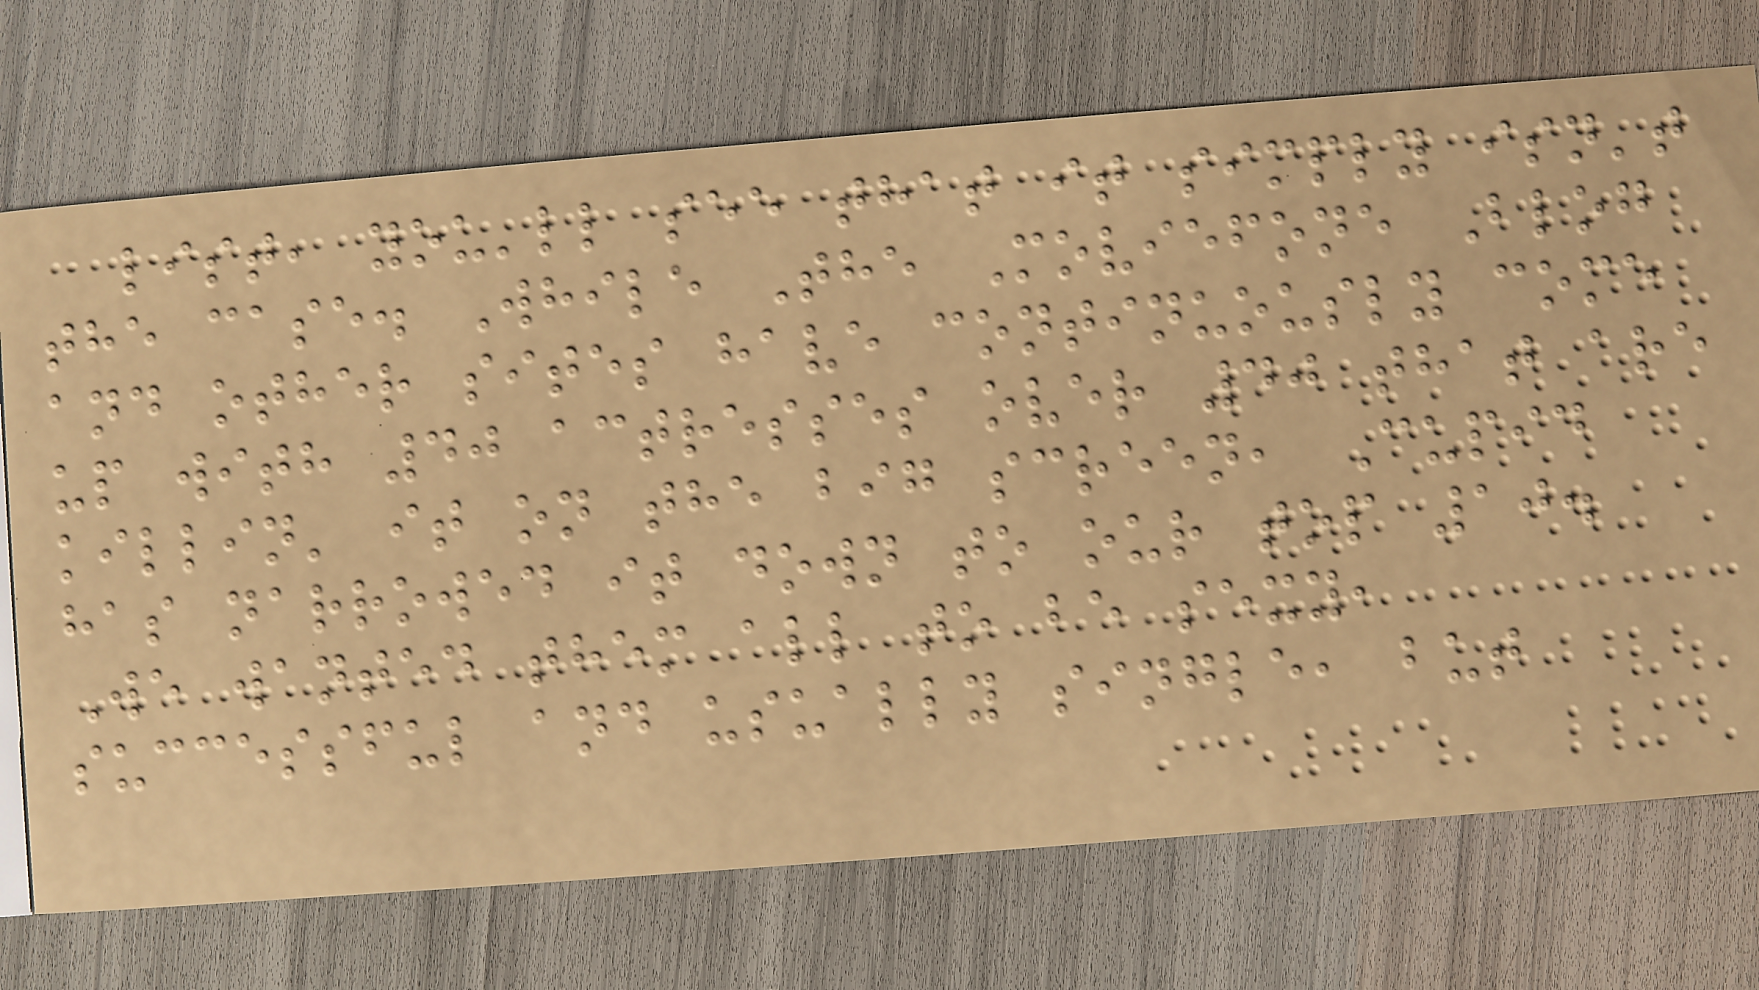list, you'll see that it simply isn't
the case. While The Moviefone Blog
and other sites have continuously come
up with 40 actresses over 40 that are
killin' it on the big screen, Cupid
has narrowed it down to our top 10.
We wanted them all to be sexy,
successful and usually single, but
